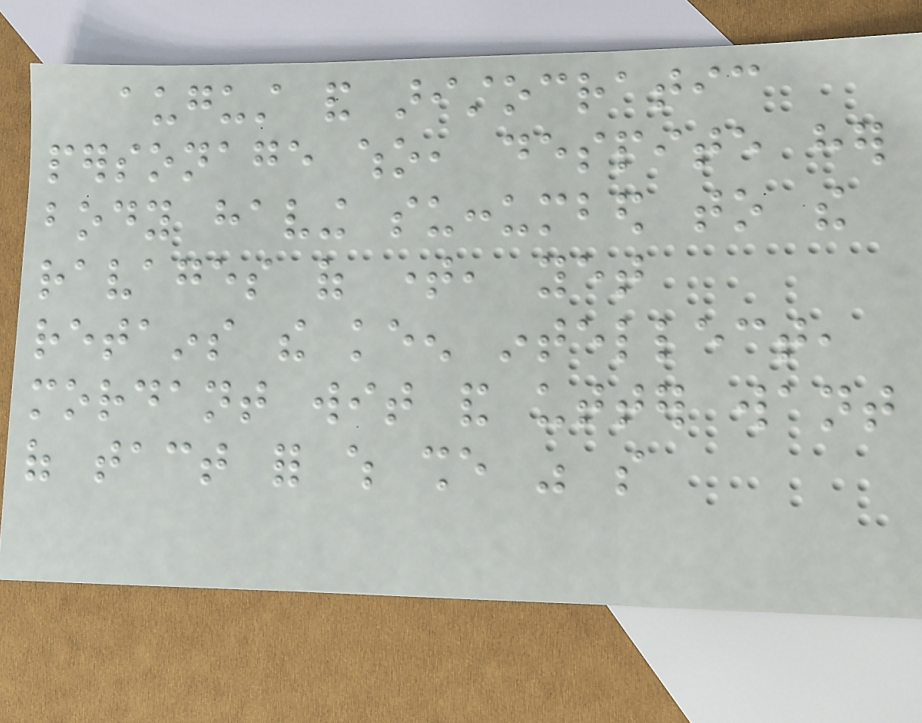august and aristocratic
personage who, despite her
body having succumbed to the
ravages of time, yet
retains the keen intellect,
mordant wit and utter want
of tact for which she was so
